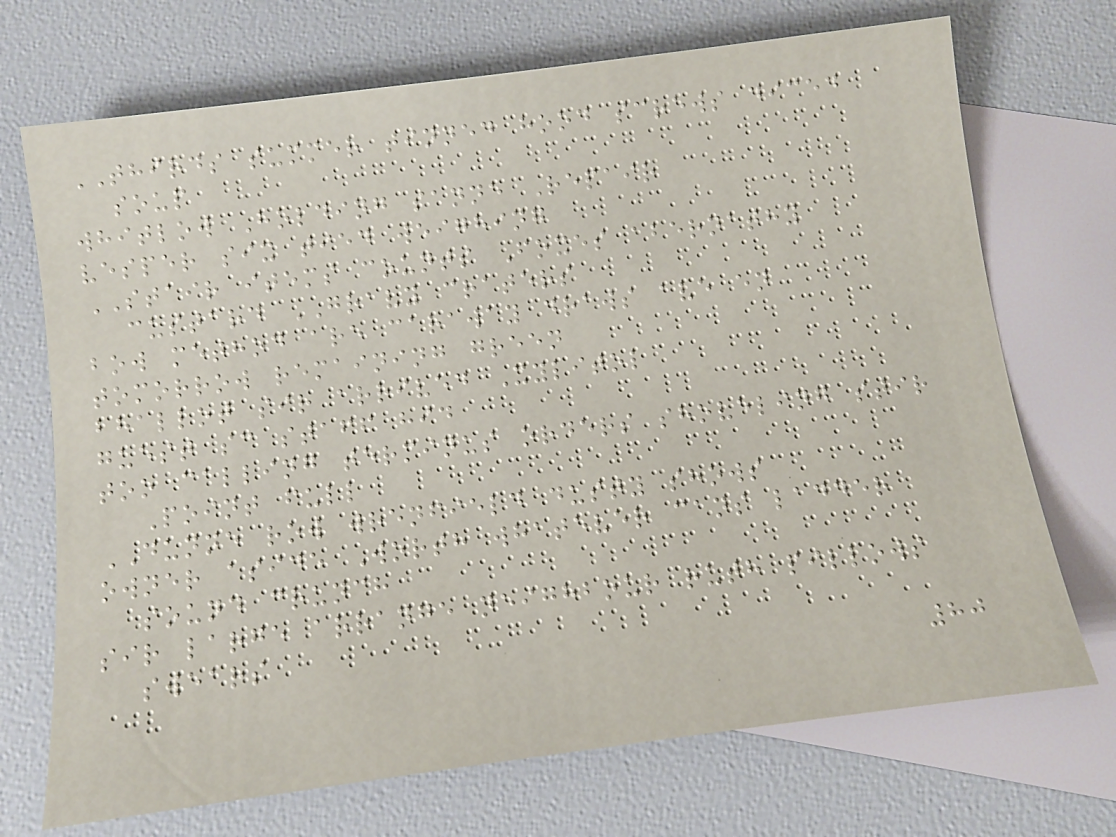THIRDS summer tinned hood screws diced
soup
whitlow Holding sanne Repair
vesper six tied weighing
STAIR items counts Foxes abernathy
custard GRAVY craters
bow method are caraway draws ave en
tomorrow remaining green
bhallot sir arrived Xylitol
guest sc staff hid
too calling terminus orders shoveling stir
Point full
DUNNE row wrenfield dusty shows
owner aside Worth whatever cans ladder
sound crunch
sir large arrange neighbour ruth pillows
swears
80
